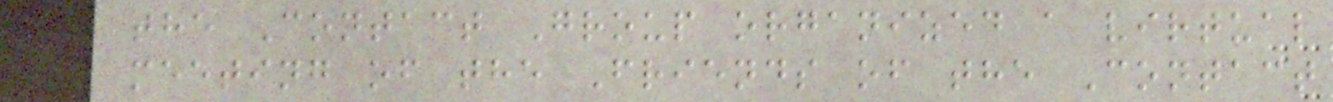the Contact Group organized a virtual
meeting of the Friends of the Contact
